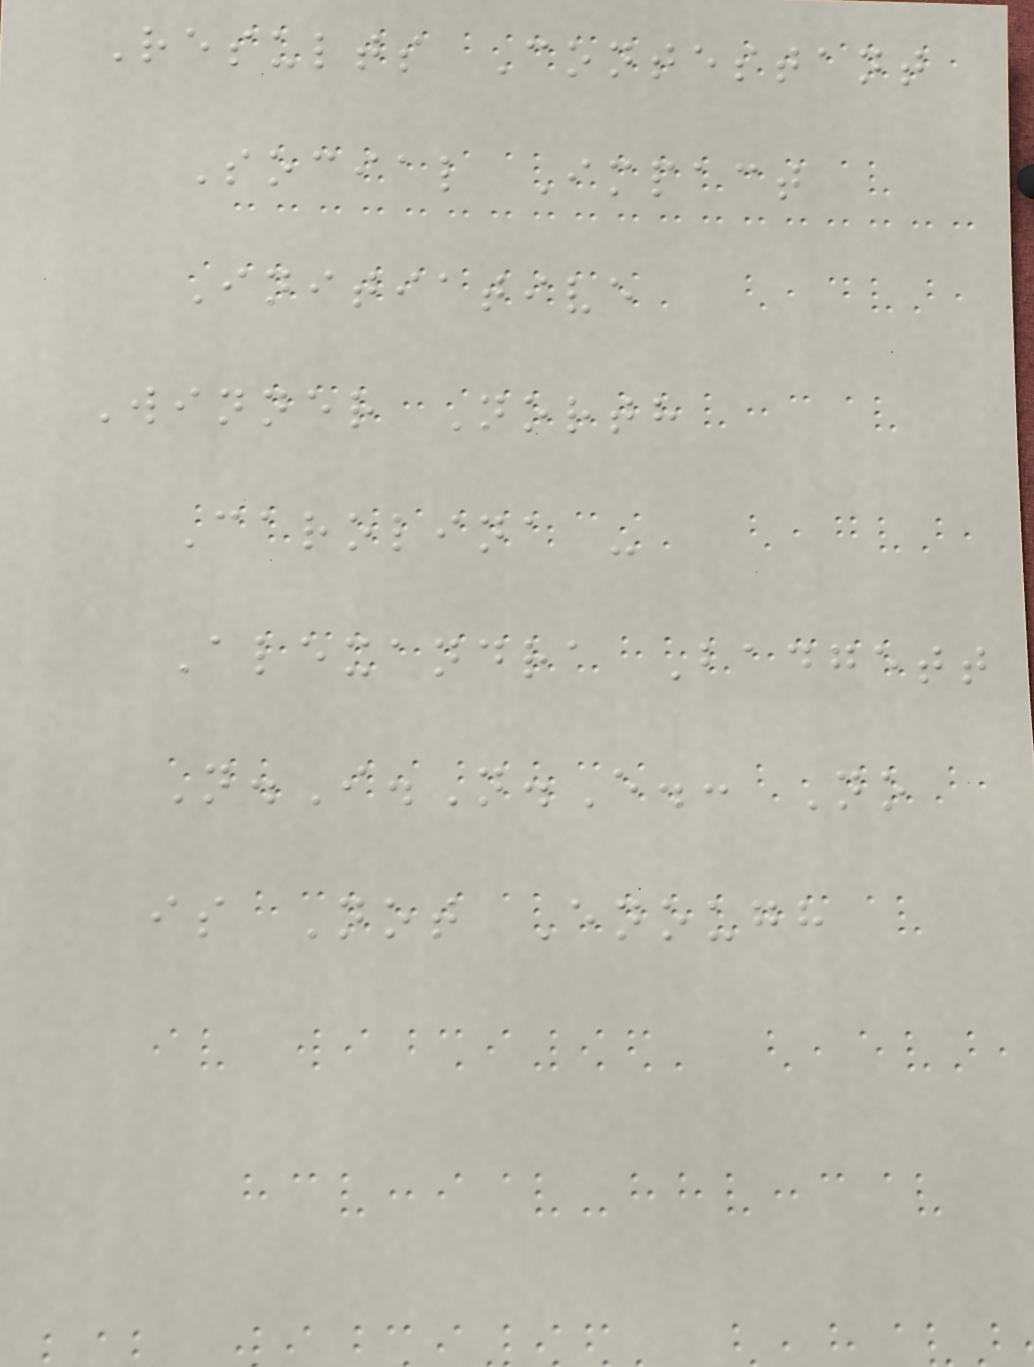Results Contestant
Social Impact
Initiative
Winner North
Carolina -
Alexandra Badgett
N.I.N.E.: No
is Not Enough
